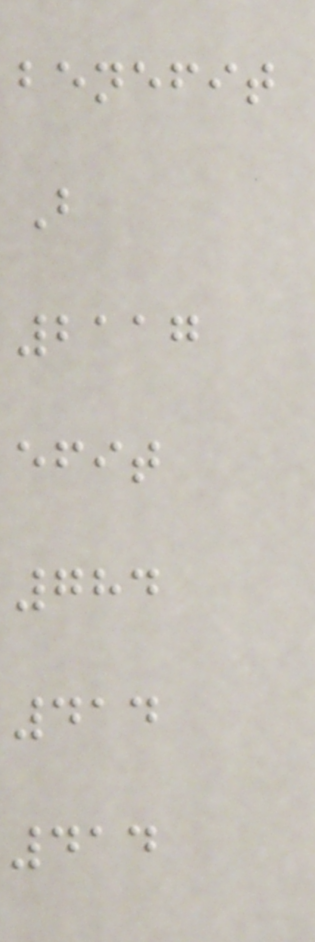benefit
B
2117
efit
784
414
414
